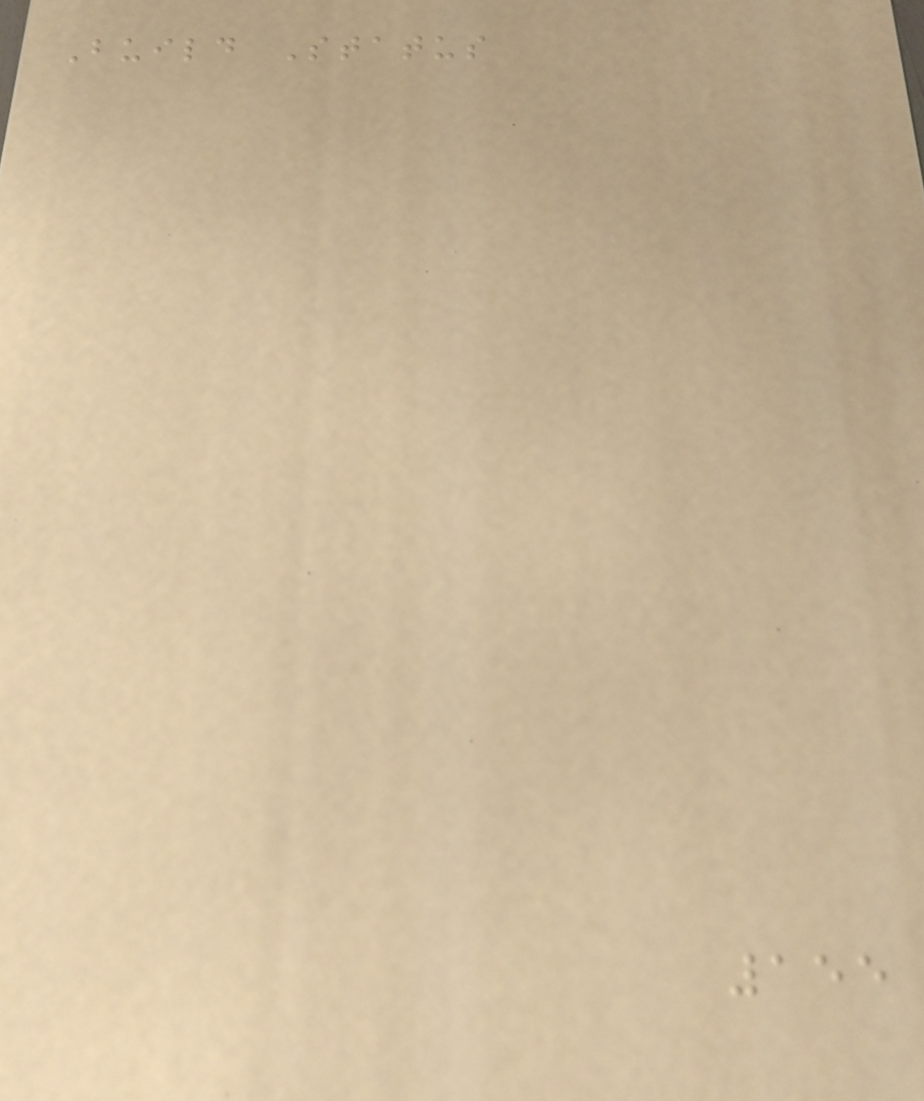Build Status
155
